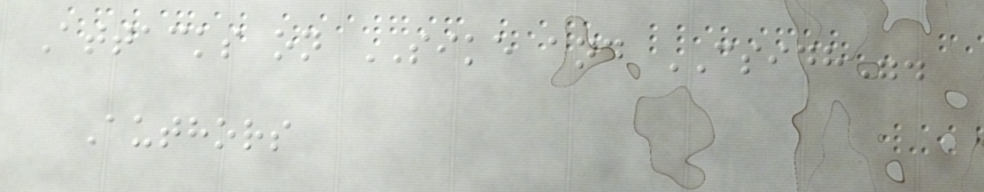Attacks on SIKE and CSIDH".
Authors
